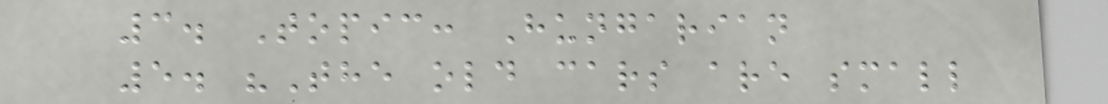3. Topic: Hungarian
5. "The old cars are small
